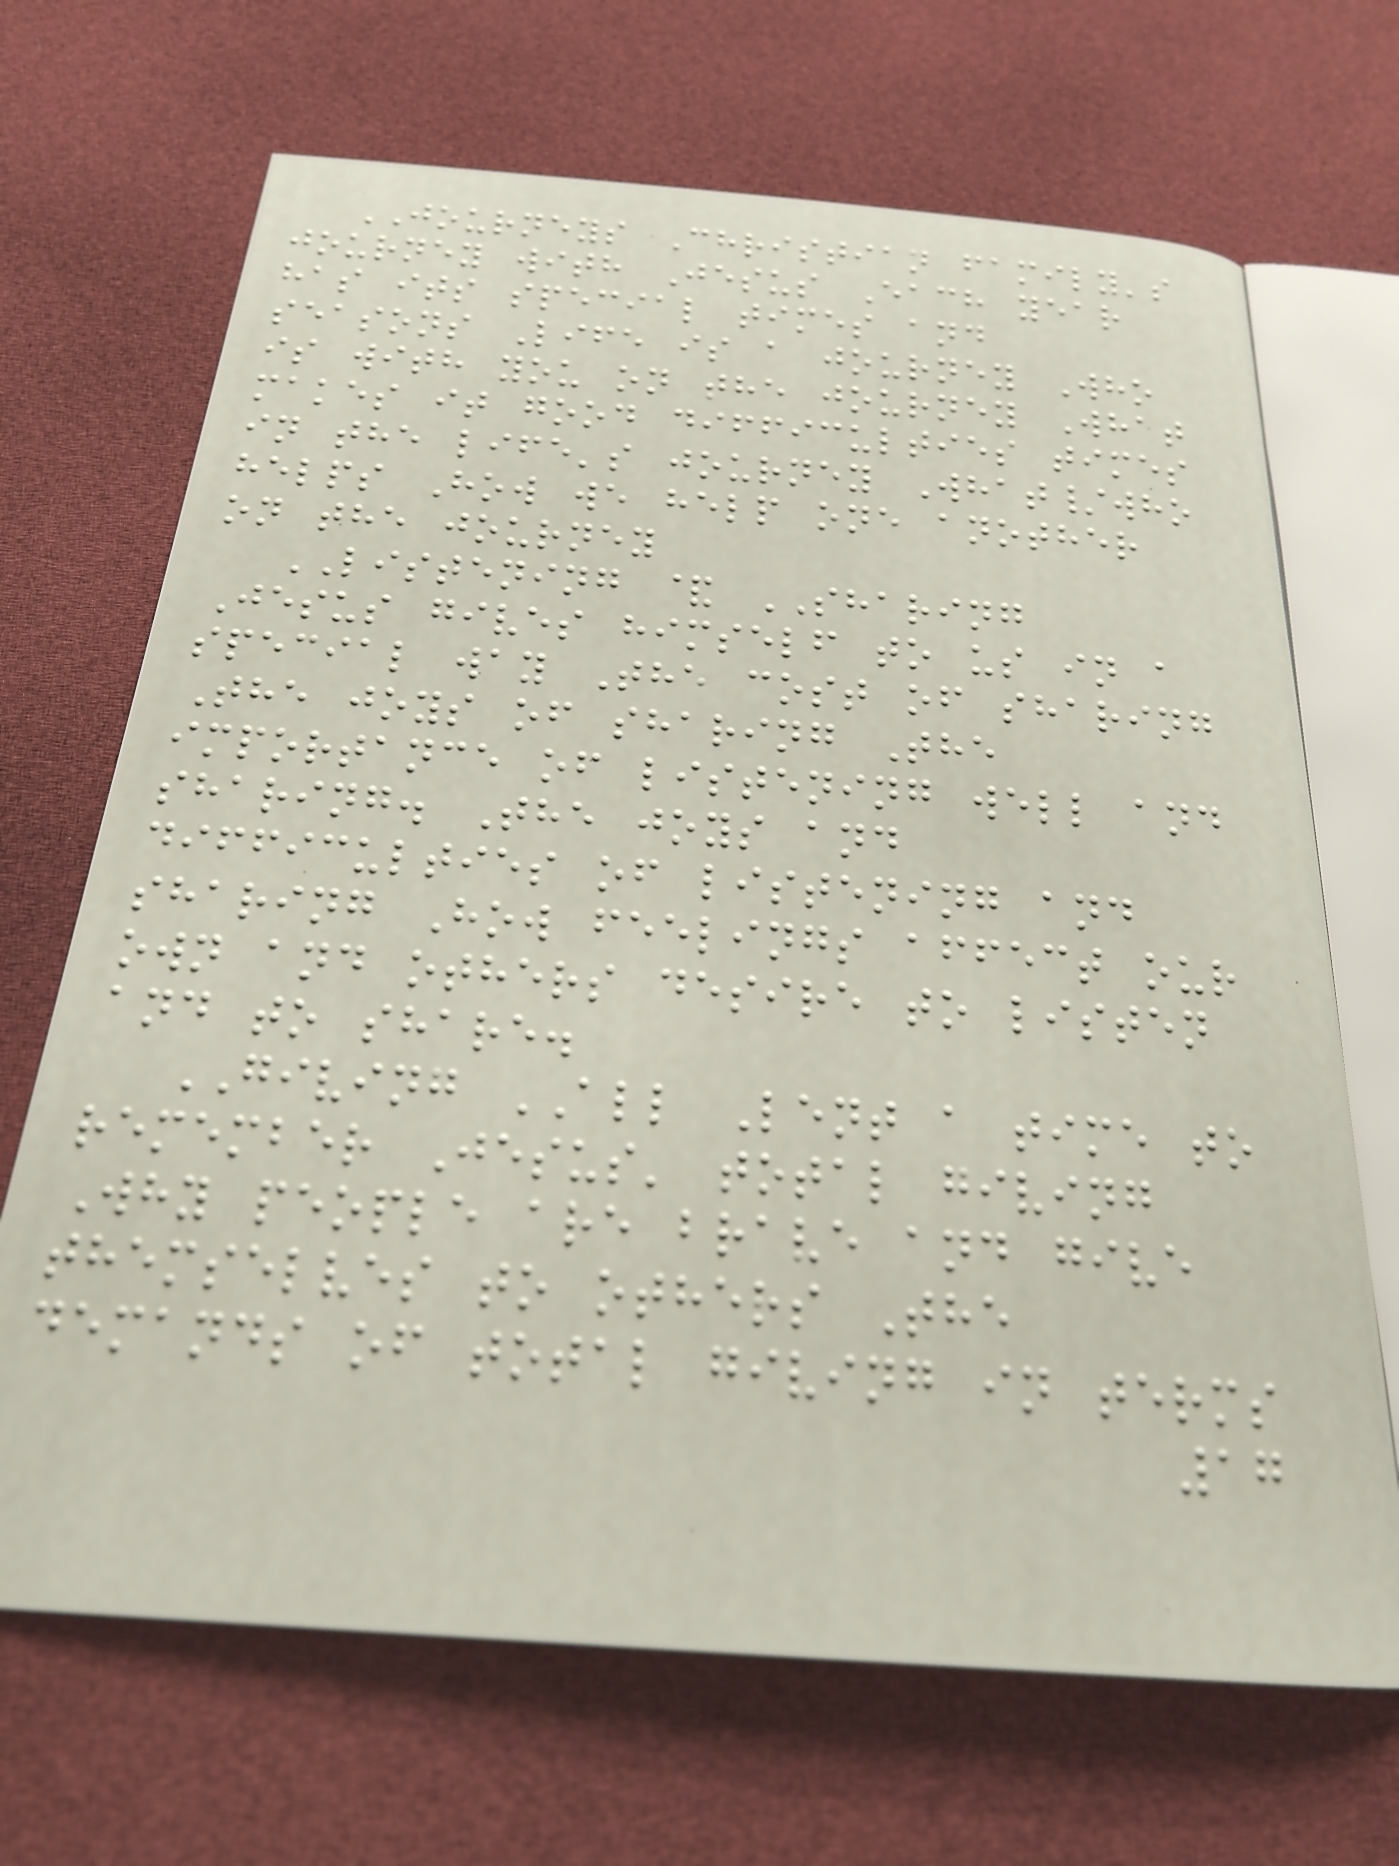JOURNEYS Christian family's
journey with Jesus Each year
has its special times and
seasons Life is a journey Who
is with you on the journey What
makes it good difficulties times
in the life's journey What/who
helps How we help one another
on the journey
LISTENING & SHARING
Jesus gives himself to us in a
special way The cost of sharing
The joys of sharing The
importance of listening well and
sharing. The joys and
difficulties of listening and
sharing How feelings affect our
own and others desire to listen
and to share.
GIVING ALL Lent a time to
remember Jesus' total giving
Why people are brave and give
themselves to others The
demands of total giving in terms
17
